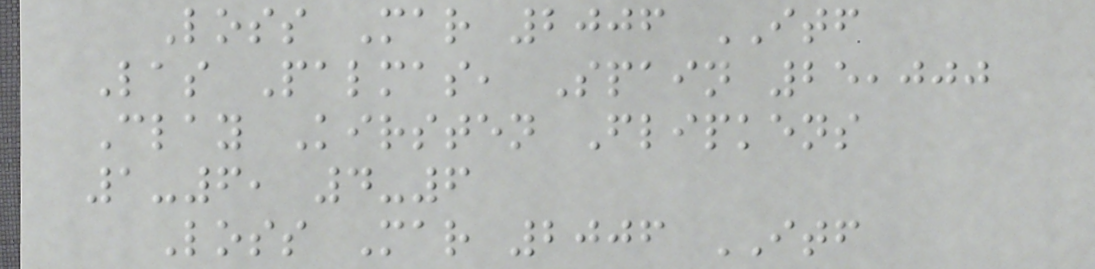Loss Mar 2006 ITF
Las Palmas, Spain 25,000
Clay Kirsten Flipkens
1-6, 4-6
Loss Mar 2006 ITF
